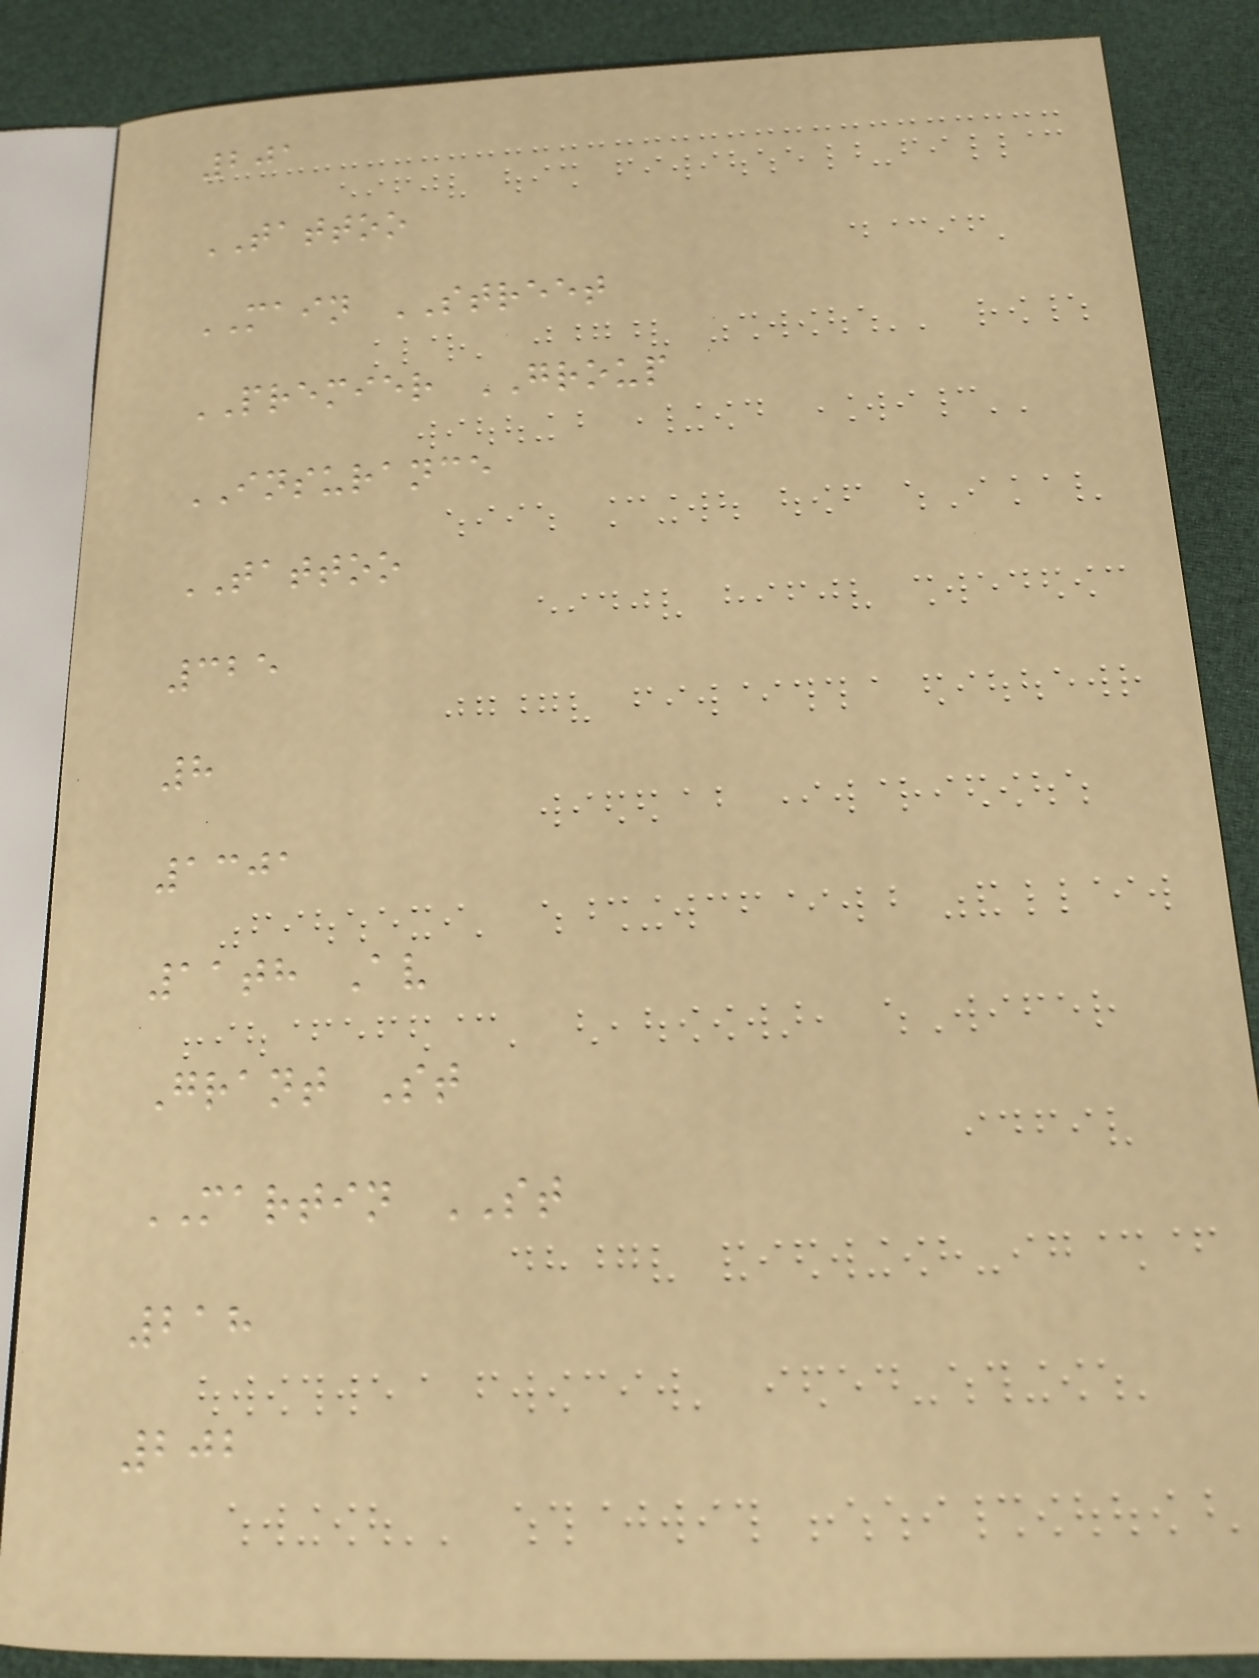201
TATTOO
MAIN STREET
PREMIER GROUP
INSURANCE
TATTOO
325
8
1301
11th Av
Grant St
MARTIN ST
218
202
